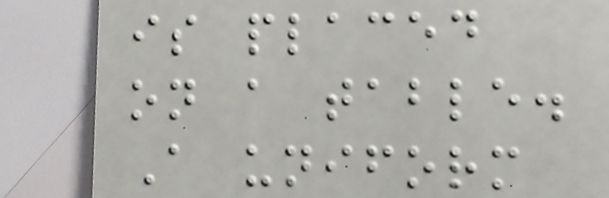is placed
on a table.
A uniform
